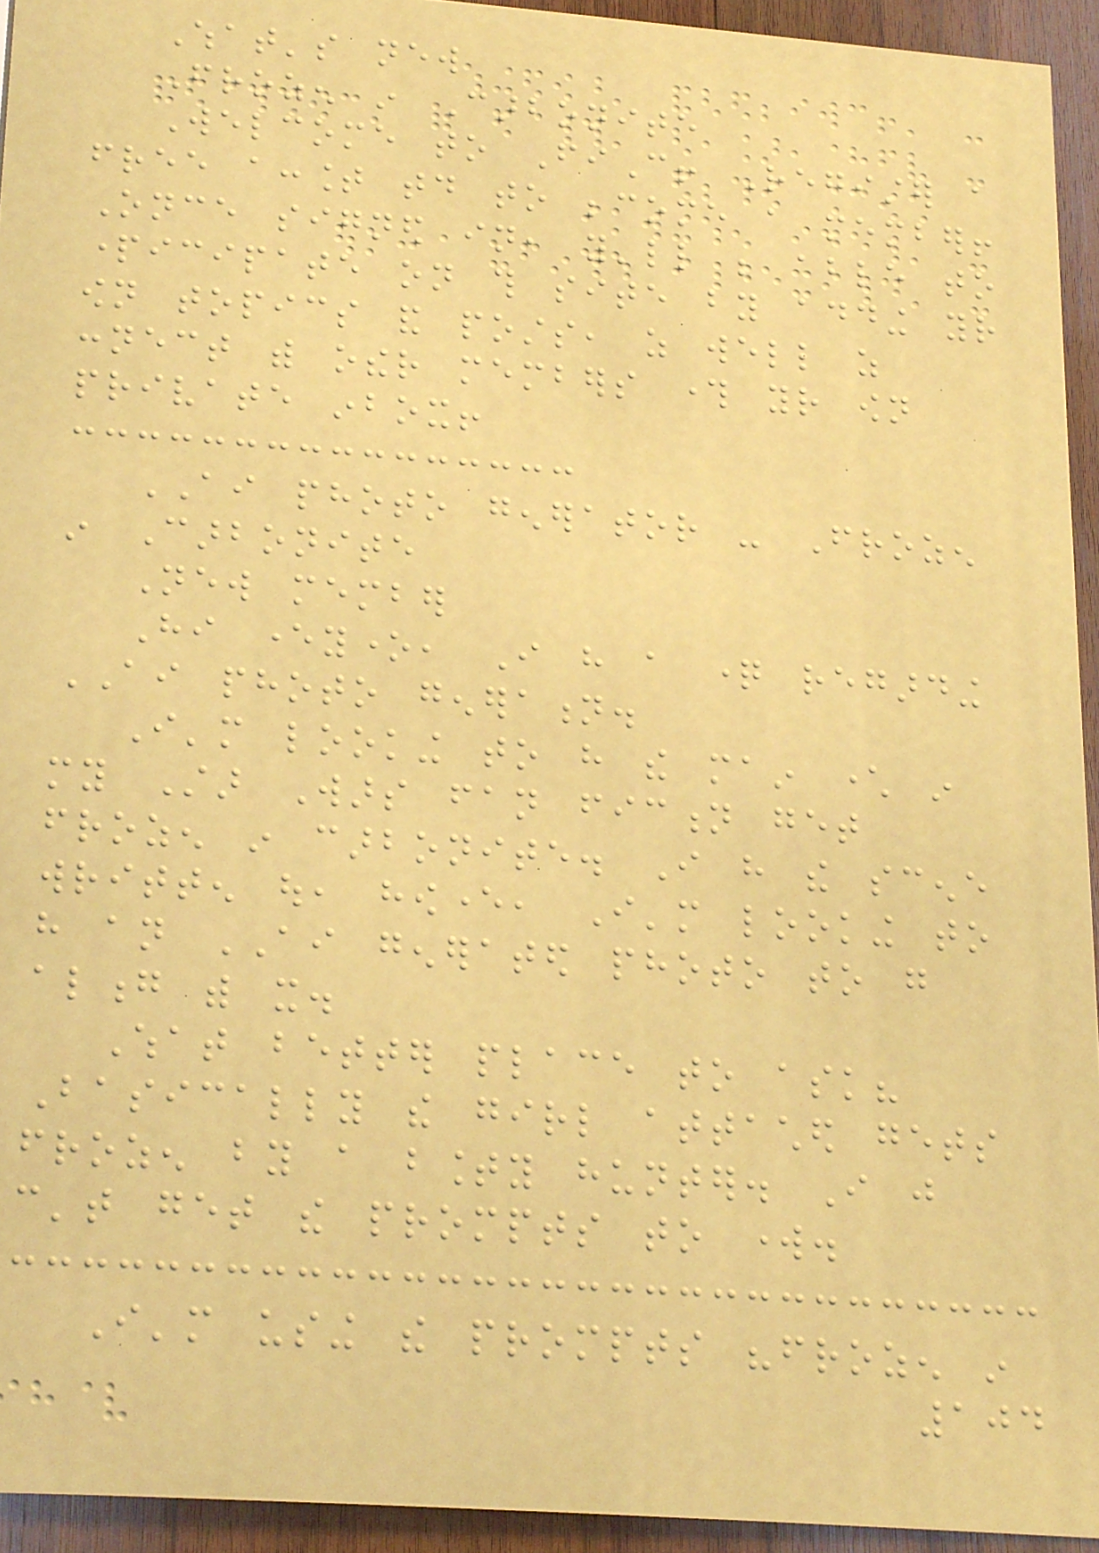What's new
Frozen in Carbonite
Welcome to FiC! Register a
free account today to become a member!
Once signed in, you'll be able to
participate on this site by adding your
own topics and posts, as well as
connect with other members through your own
private inbox!
AI photo generator - Frozen
in Carbonite
New member
Hi everyone, I have a question regarding
AI photo generation.
I'm looking to have the main character in
my Star Wars fan fiction get
frozen in carbonite. I have the scene
written out, however, I'm looking to
have an AI generated photo to go
along with it.
What better place to ask?
Basically the girl attached gets
frozen by a bounty hunter. I just
can't get the prompts to work.
I'm using the prompts "frozen in
104
